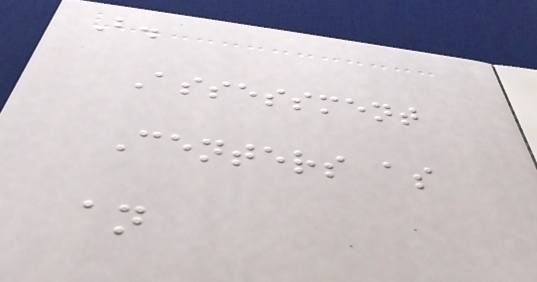B.
Assessment
Centers as
an
